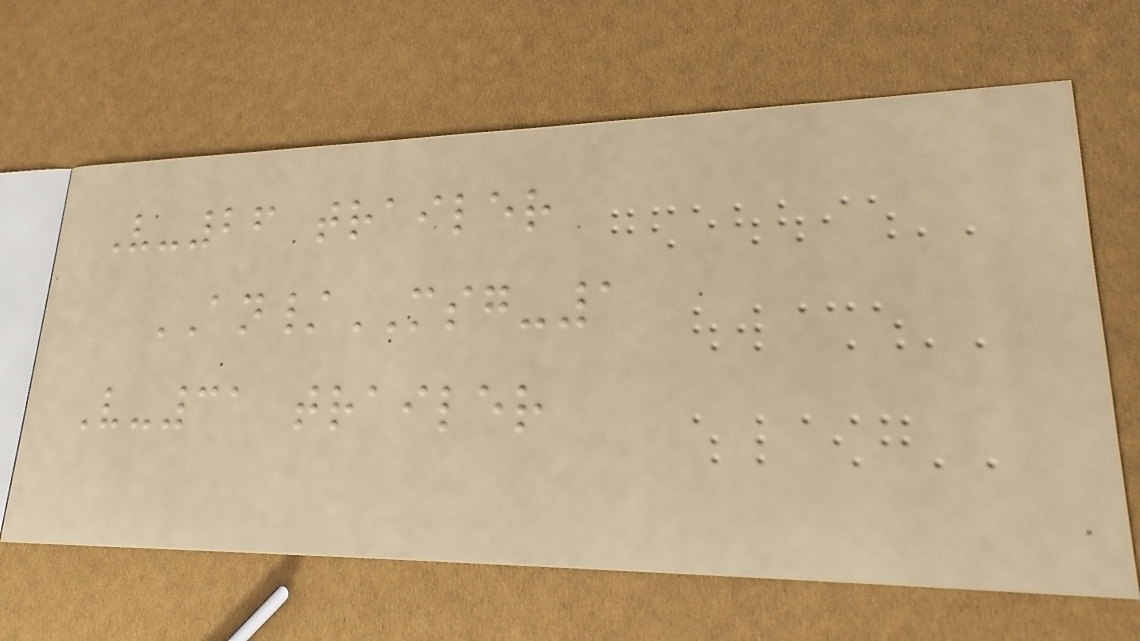V-26 trailer
AN/MSG-1
V-31 trailer
